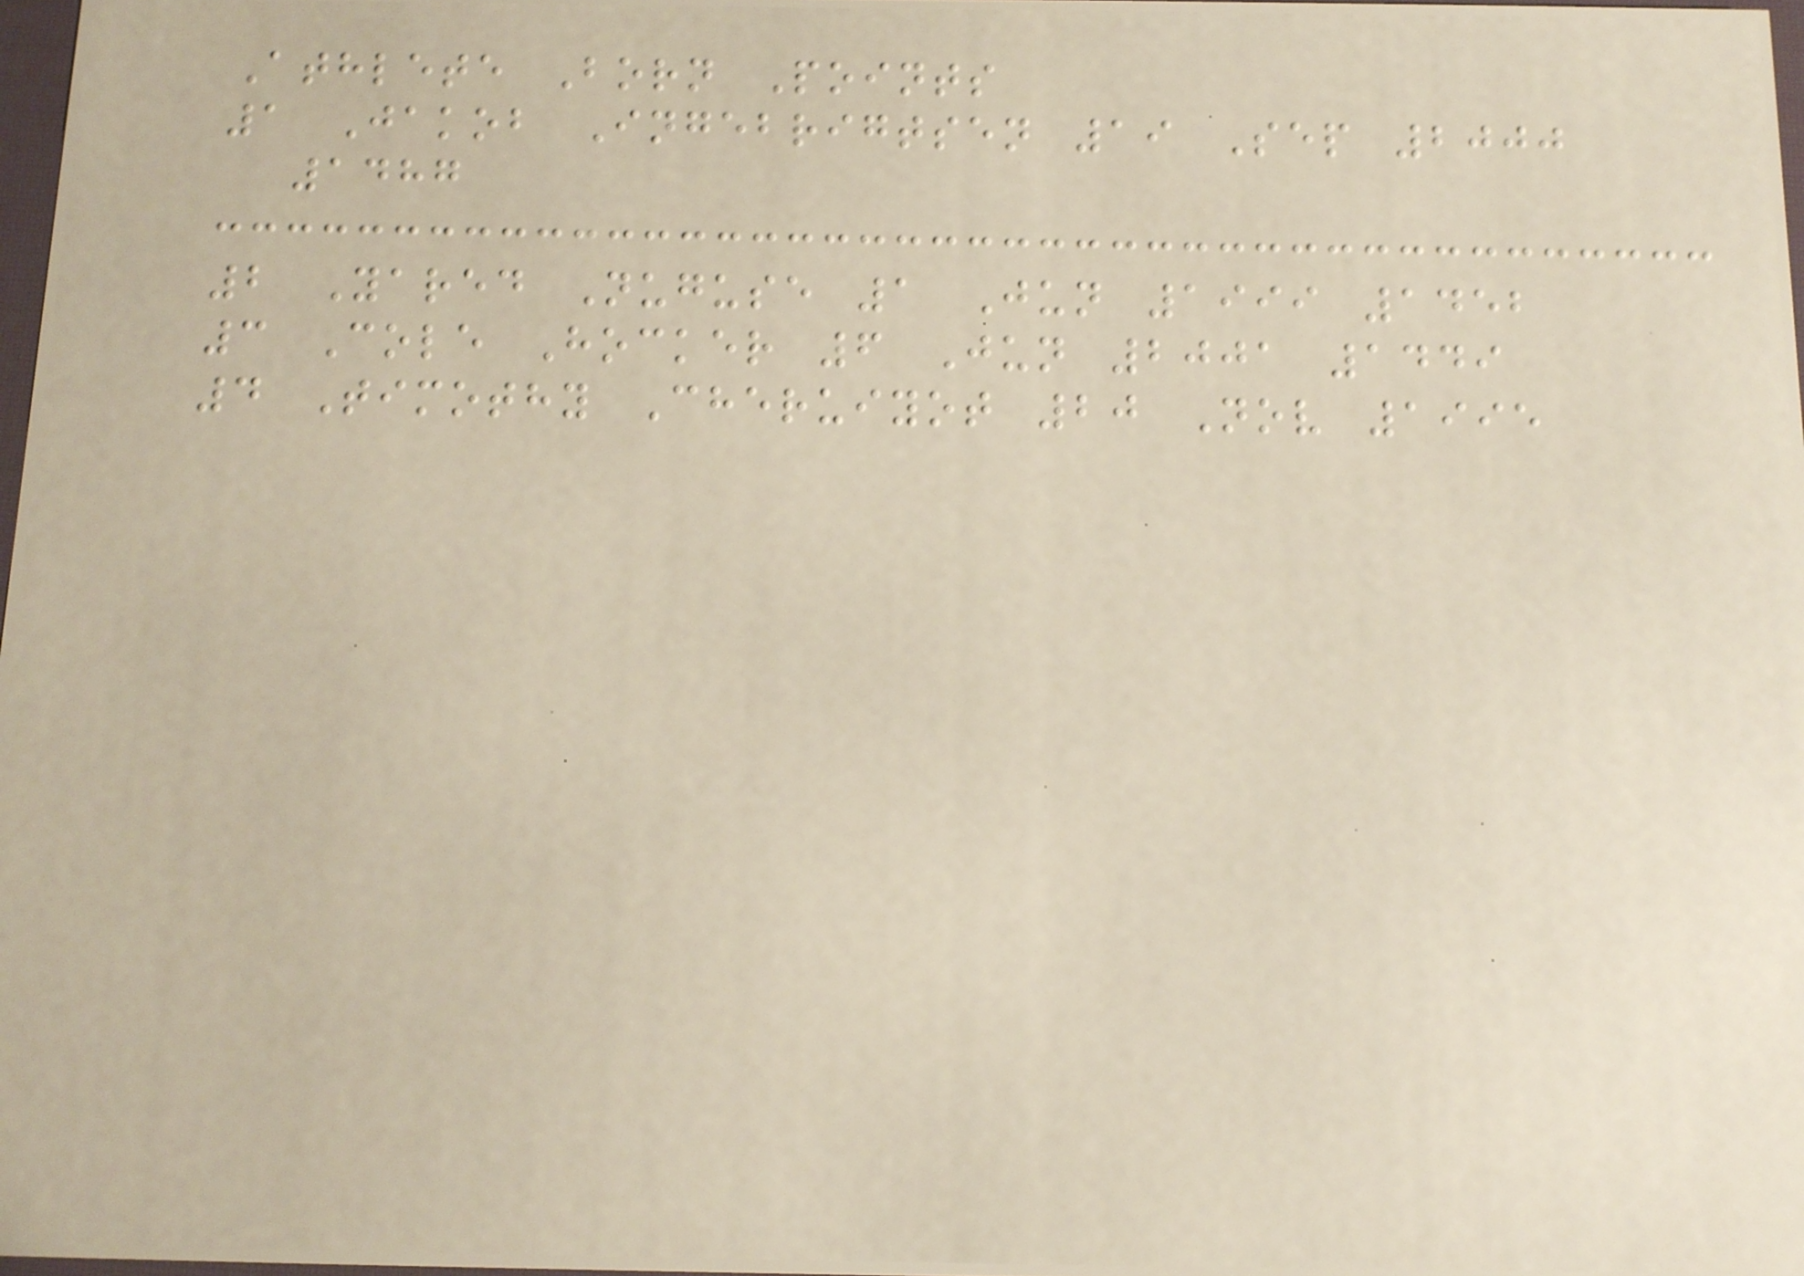Athlete Born Points
1 Jakob Ingebrigtsen 19 Sep 2000
1487
2 Yared Nuguse 1 Jun 1999 1452
3 Cole Hocker 6 Jun 2001 1449
4 Timothy Cheruiyot 20 Nov 1995
